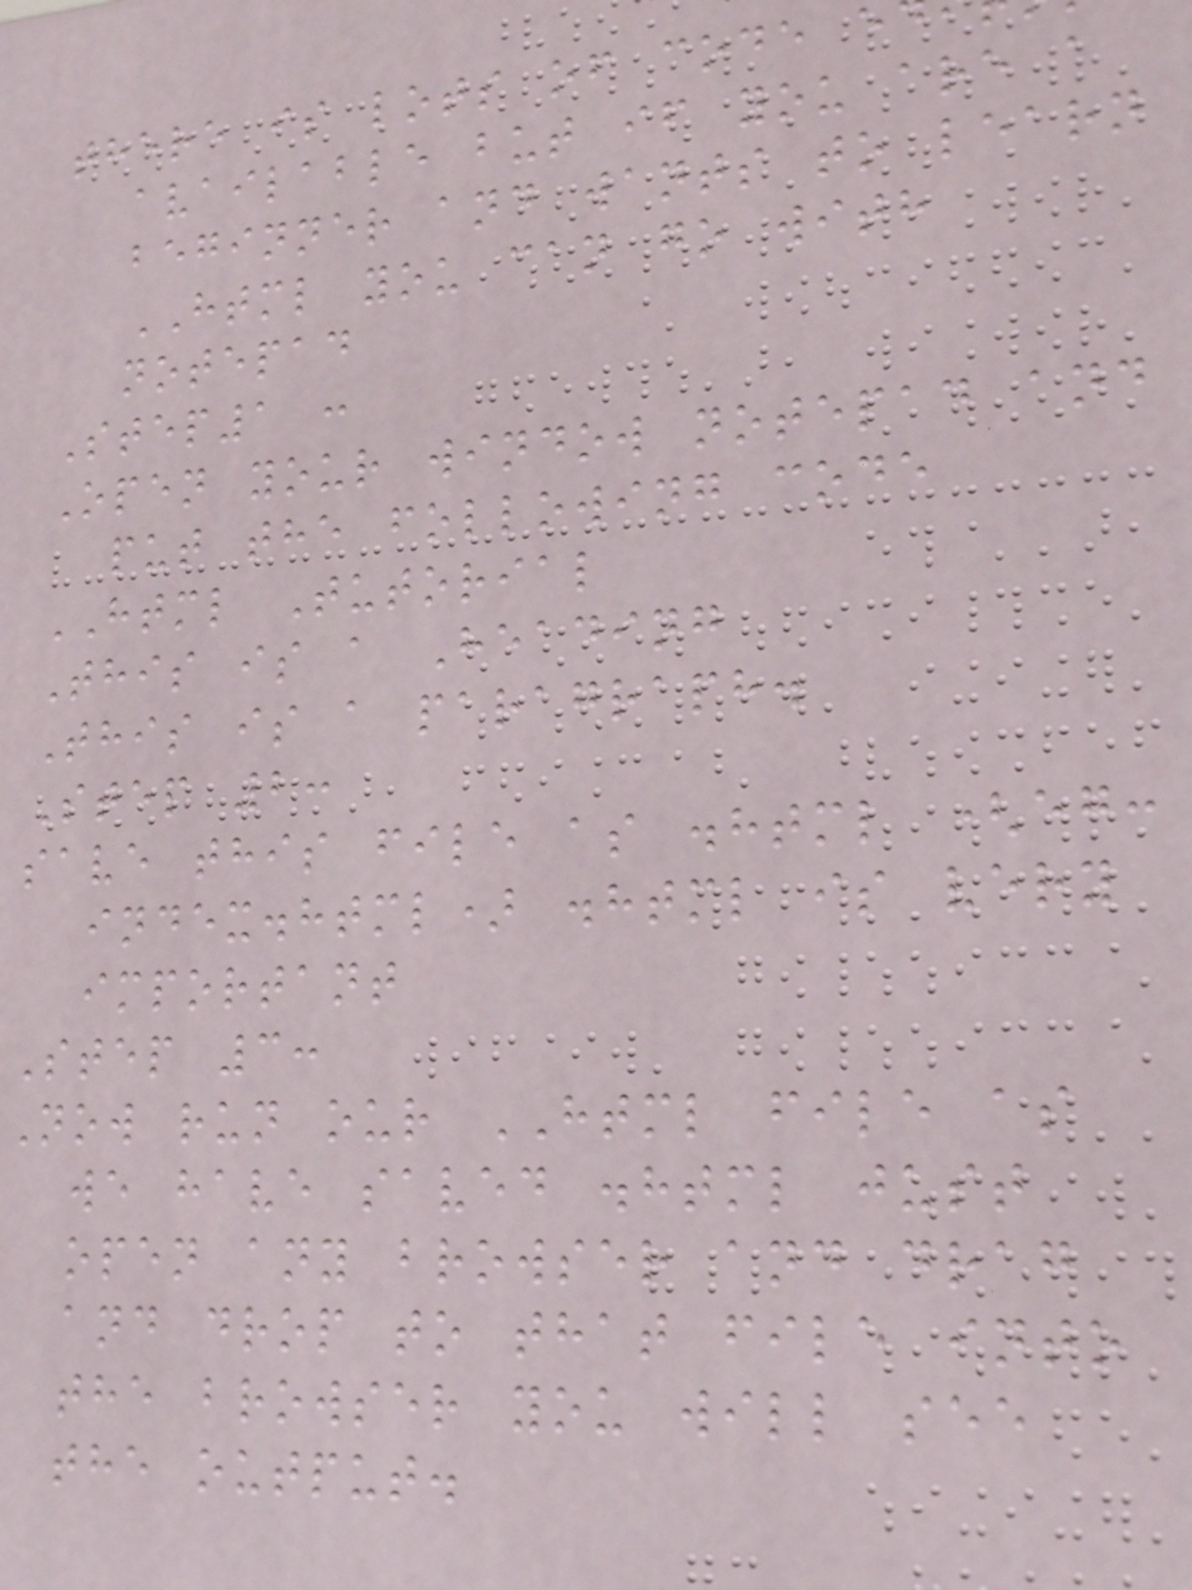there is lots of code e
available but if you are a
beginner and wants to learn
HTML you can go with
notepad
Step1 :
Open your window notepad and
put the following code
HTML Tutorial
This is a Heading
This is a paragraph.
Step 2:
save this file as .html (eg:
index.html) .html is very
important
Step 3:
Now run our HTML file as
we have saved .html just
open any browser and drag
and drop to that file into
the browser you will see
the output.
